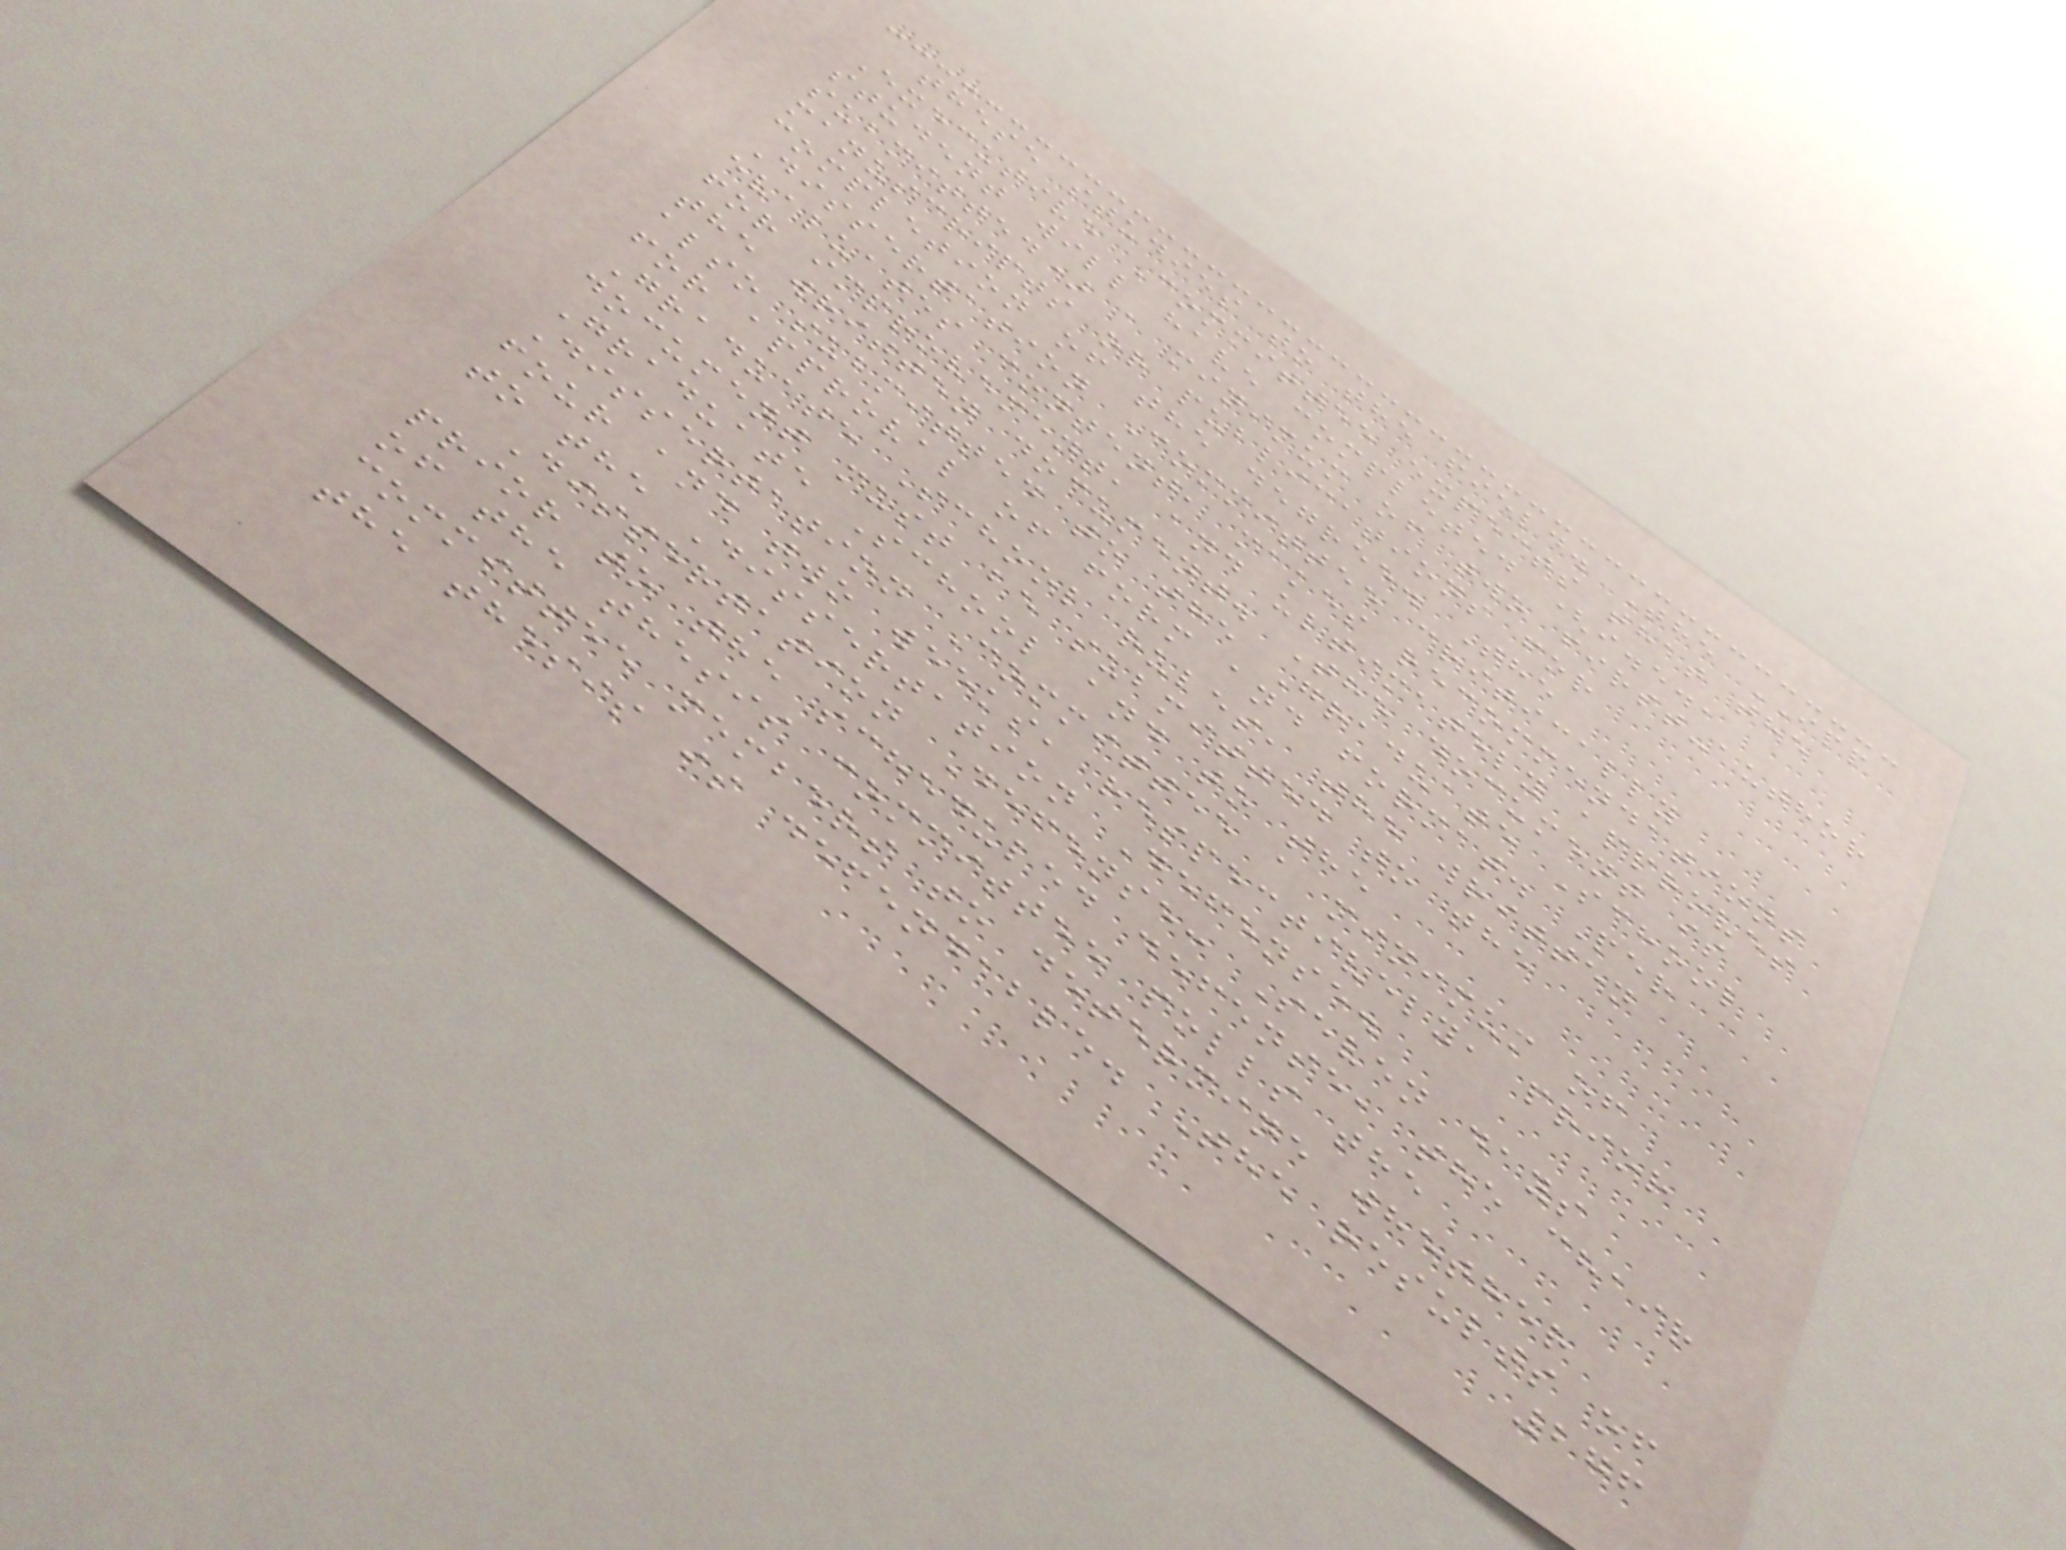these studies to the field. The IPP
Executive Committee expects that the
student will have completed (i.e.,
submitted) a minimum of two first-author
manuscripts or publications for
completion of the degree. The
Dissertation Committee critically
evaluates content, makes recommendations
for improvement, and ultimately approves
the written document. The document is
also submitted to the Graduate School
for approval of form and format. Per
Graduate School rules, the written
document must be submitted to the
Graduate School and to the
Dissertation Committee a minimum of
four and two weeks, respectively, prior
to the Dissertation Defense.
Dissertation Defense: Seven days
prior to the scheduled defense, the chair
of the thesis committee polls the
committee members to determine whether
the thesis is defendable. The results of
276
